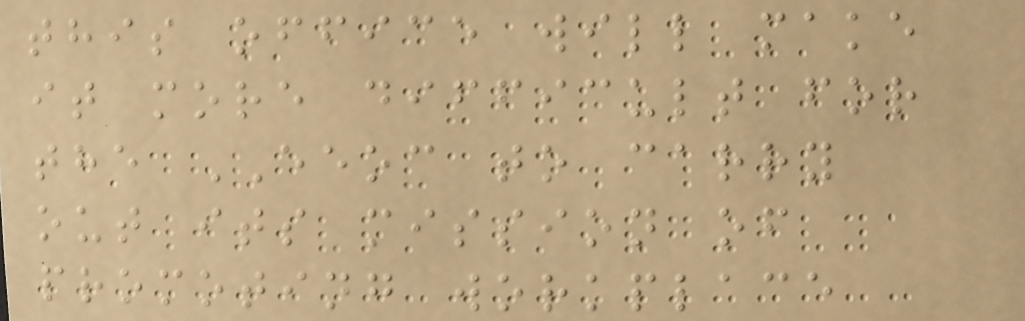this office will make
it more difficult for
the EEOC to carry
out its mission of
promoting workplace
